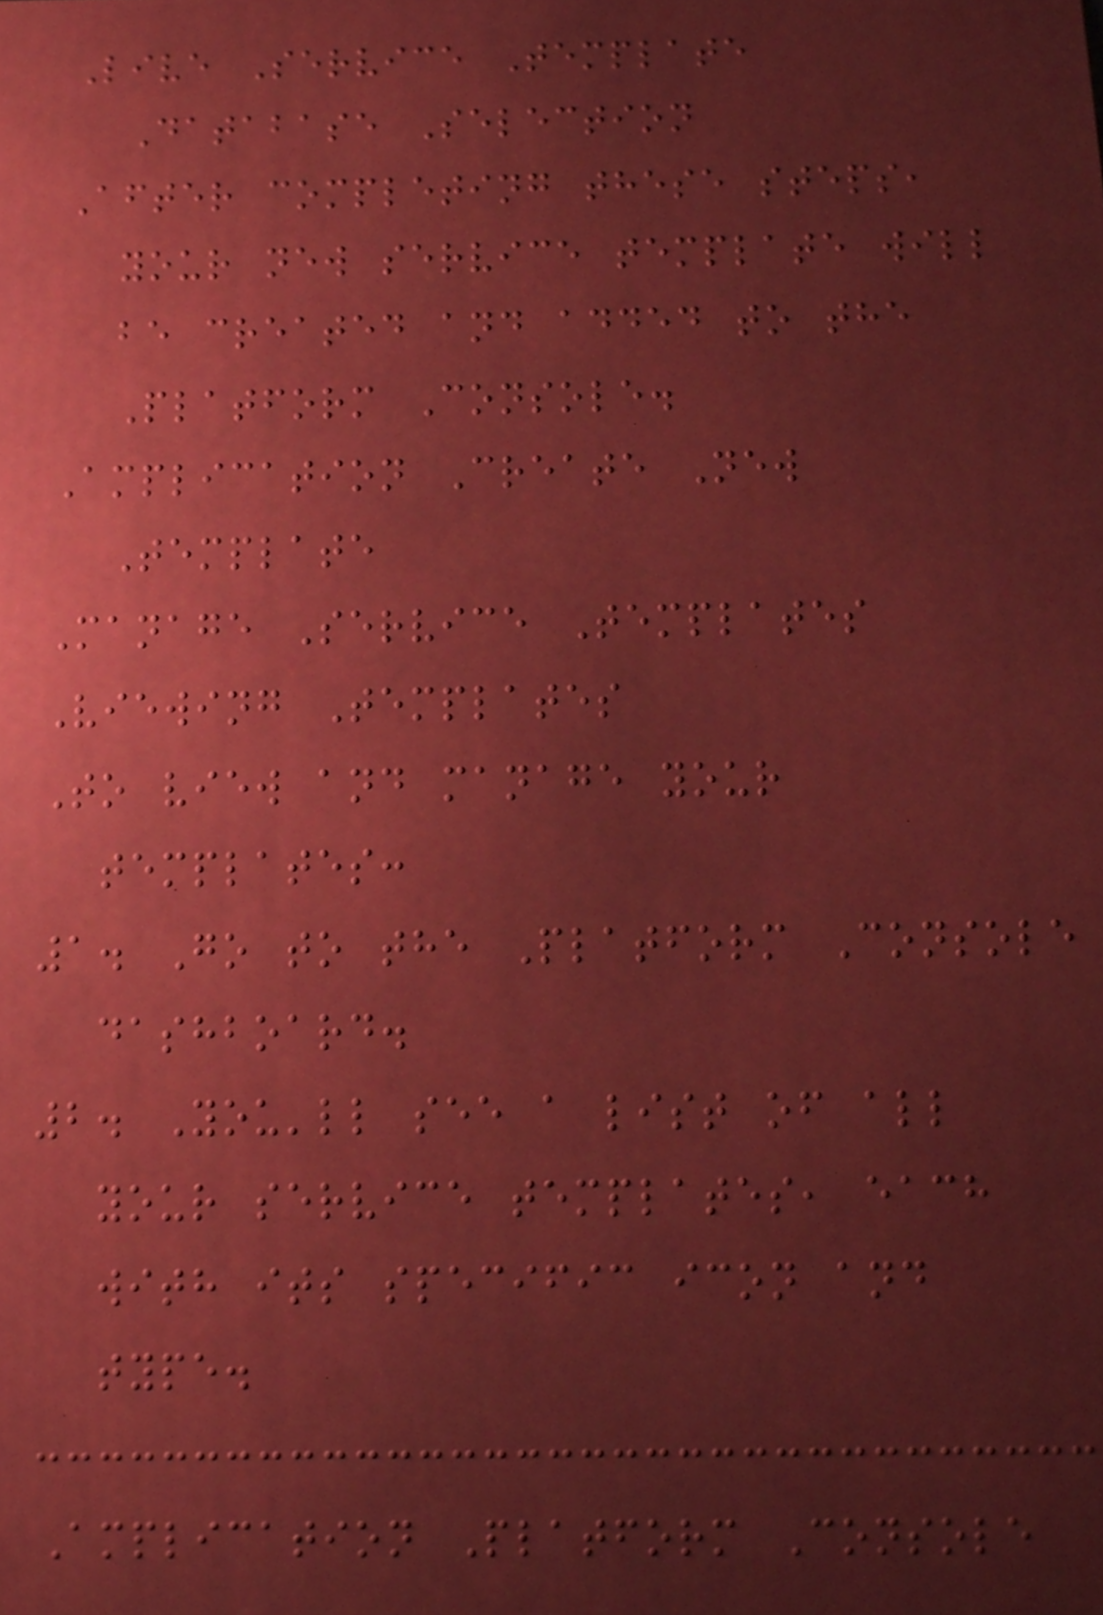Live Service Template
Database Selection
After completing these steps,
your new service template will
be created and added to the
Platform Console.
Amplication Create New
Template
Manage Service Templates
Viewing Templates
To view and manage your
templates:
1. Go to the Platform Console
dashboard.
2. You'll see a list of all
your service templates, each
with its specific icon and
type.
Amplication Platform Console
